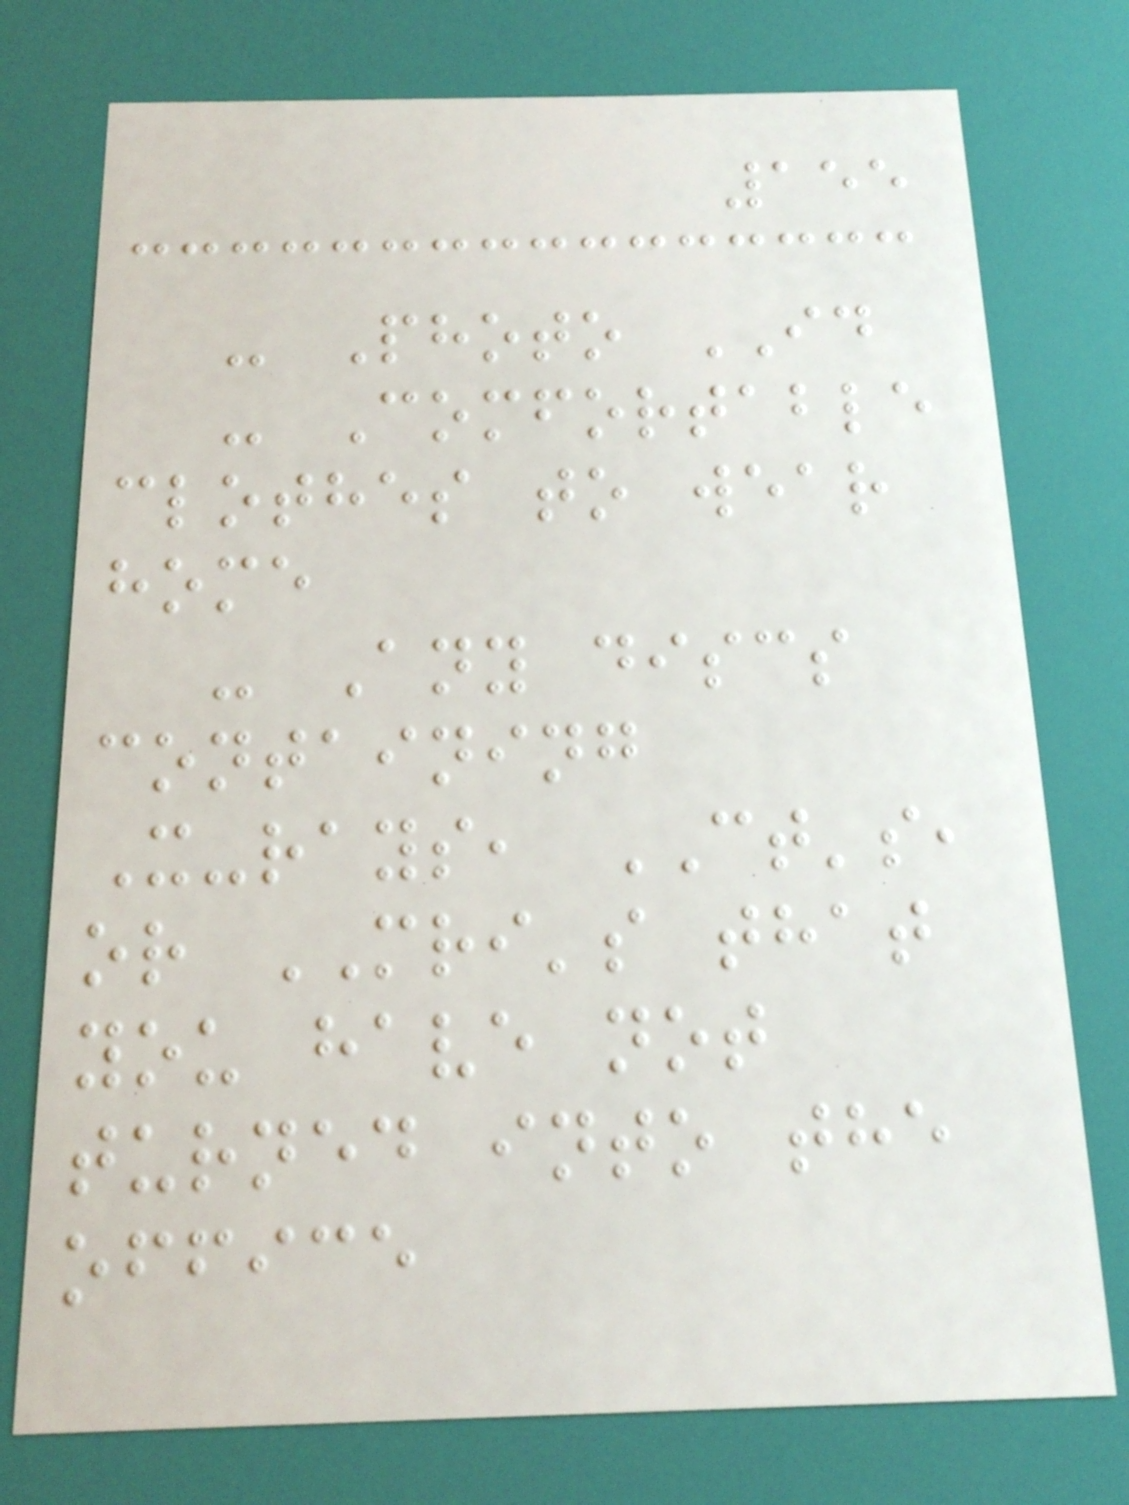155
- Photo ID
- Comfortable
clothes to wear
home
- Any discs
containing
X-rays, CT's,
or MRI's that
you have not
turned into the
office
